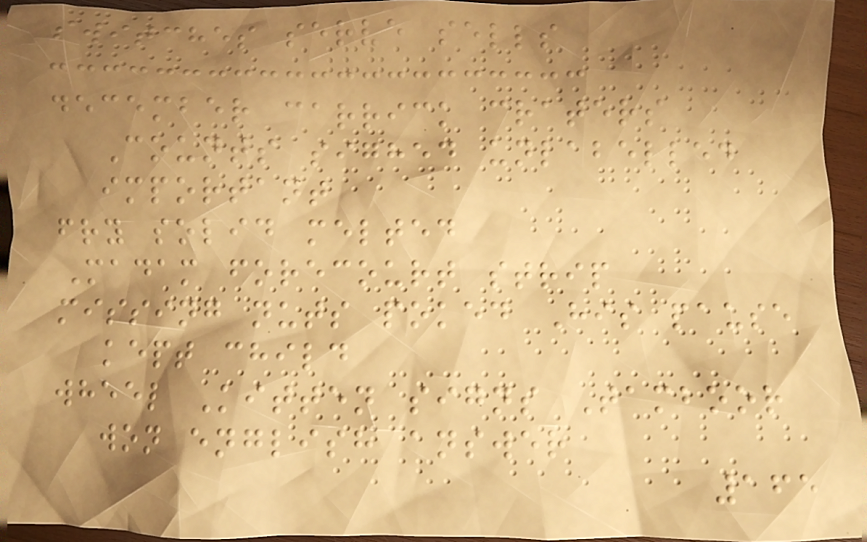switches serve sells
december carrick craters
Counts sighed unlabelled
important
fry solid melted
Madam forecourt strip
missing nuts poked His pause
kept child
wheel Kitten signs Tamboor
won english answer
165
